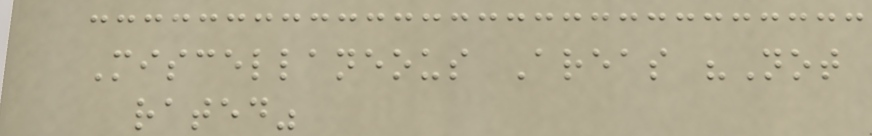Miscellaneous Areas "Not
rated"
